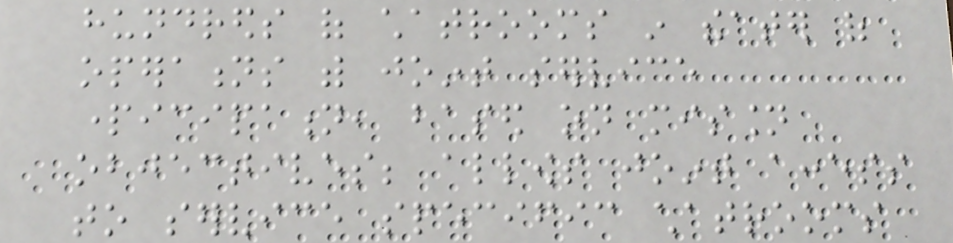hundreds of chatrooms in theater of
operations with joint service
participation, based on mission
objectives; allows joint access
to service specific chatrooms
